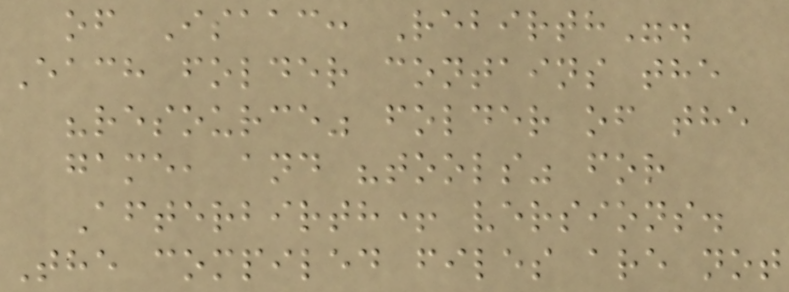of Isaac: Rebirth".
Each folder contains the
"resource" folder of the
game, and "tools" for
Afterbirth+ versions.
The compiled files are not
